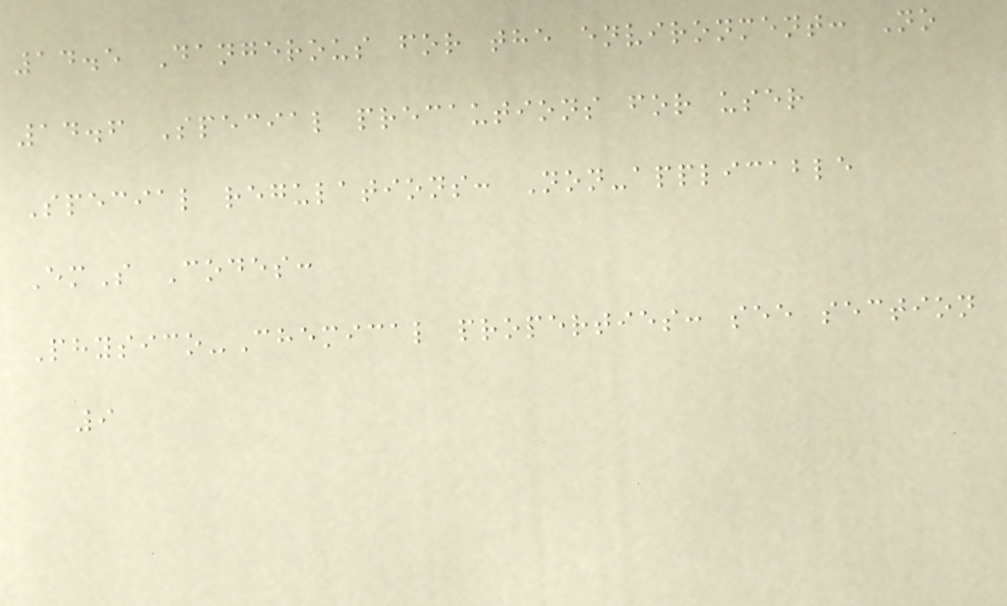14.5 Dangerous for the environment: No
14.6 Special precautions for user
Special regulations: Non-applicable
EmS Codes:
Physico-Chemical properties: see section
9
